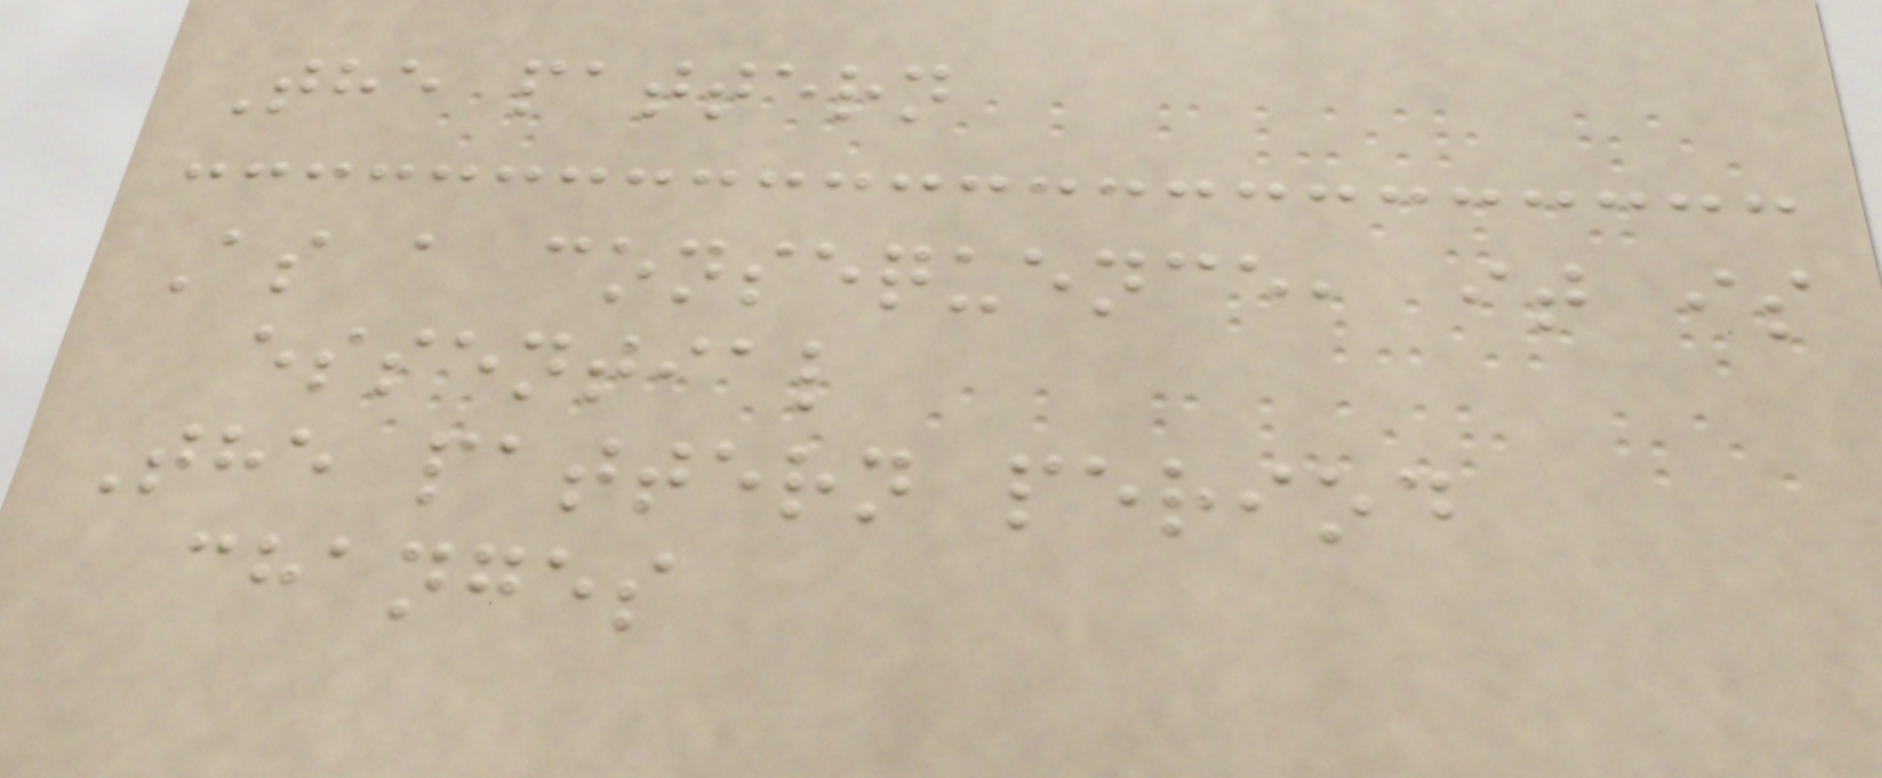The pattern
As a consequence, it is
essential
The pattern period
changes
